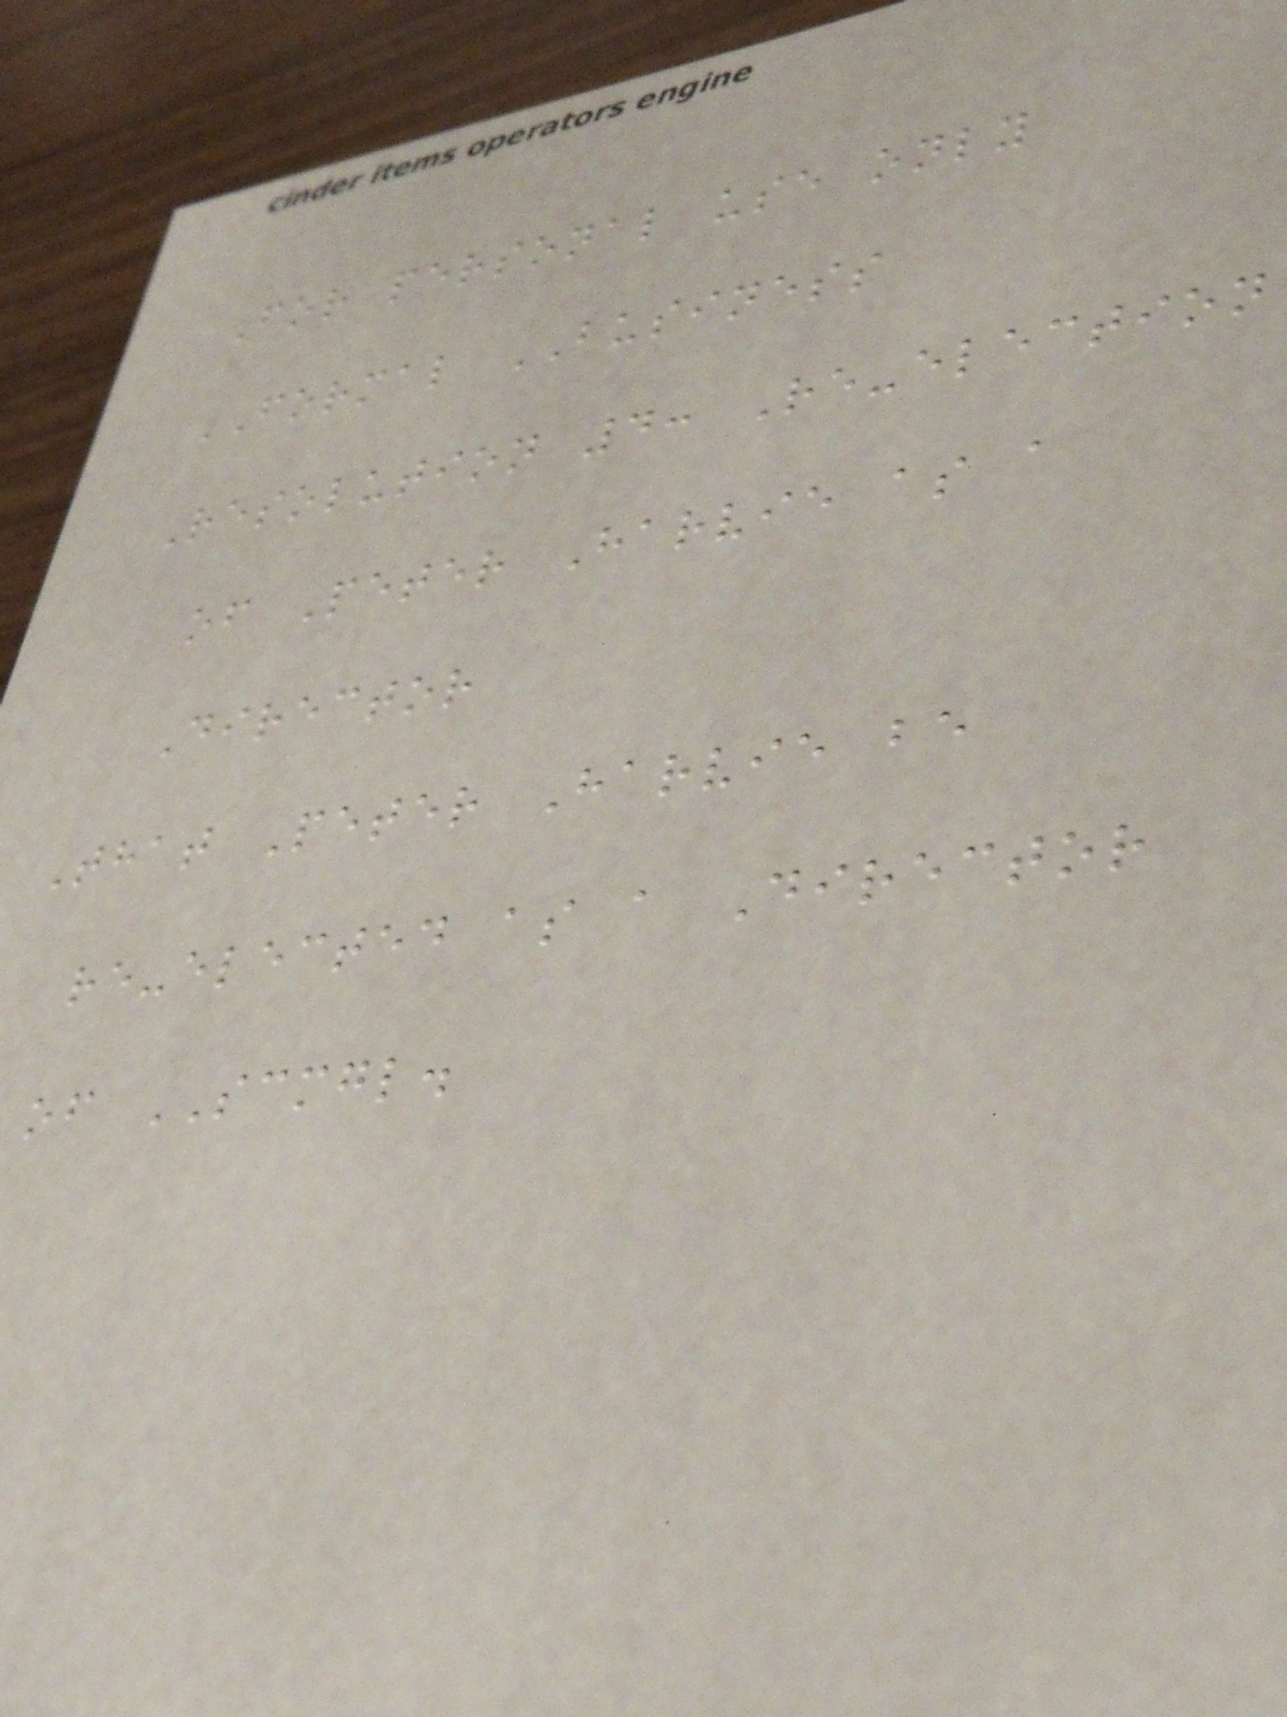For personal use only
FORMAL BUSINESS
Resolution 4: Re-election
of Peter Harvie as a
Director
That Peter Harvie be
re-elected as a Director
of SCMGL.
